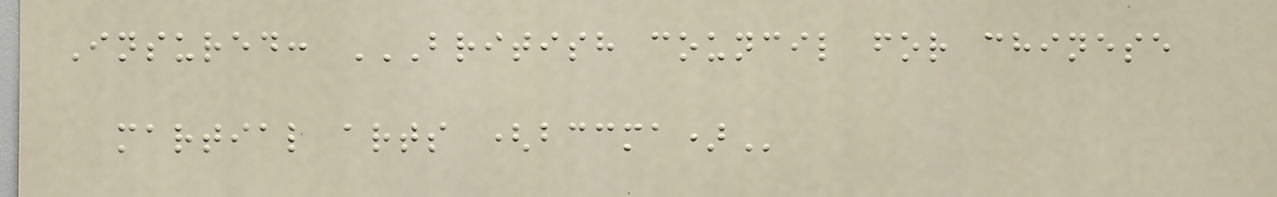Insured: BRITISH COUNCIL FOR CHINESE
MARTIAL ARTS (BCCMA)
